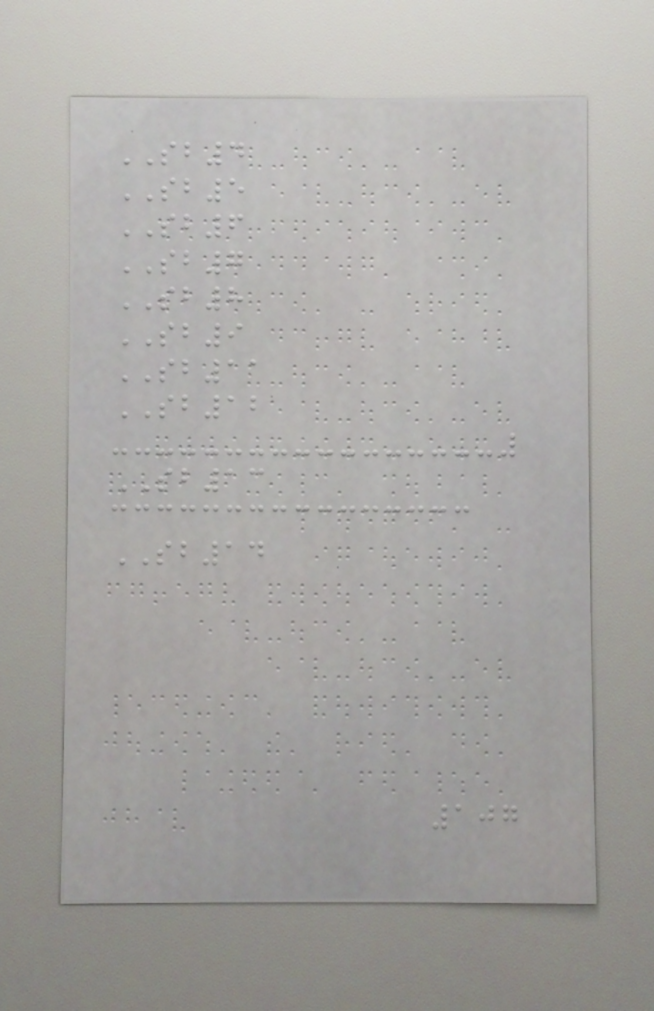SB4
SB5
SB6
SB7
SB8
SB9
SB11
SB12
SB13
SB14
107
